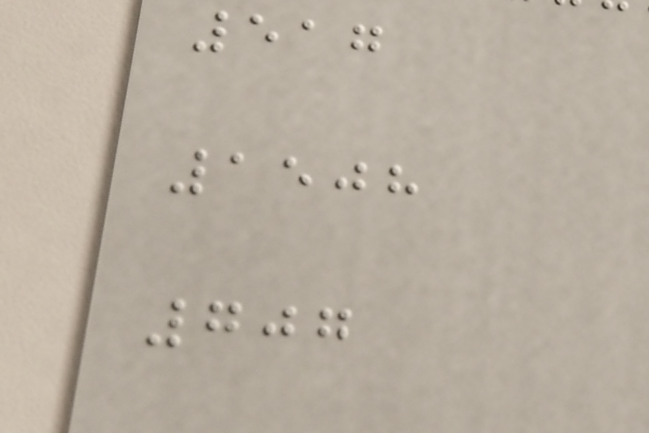517
1508
707
